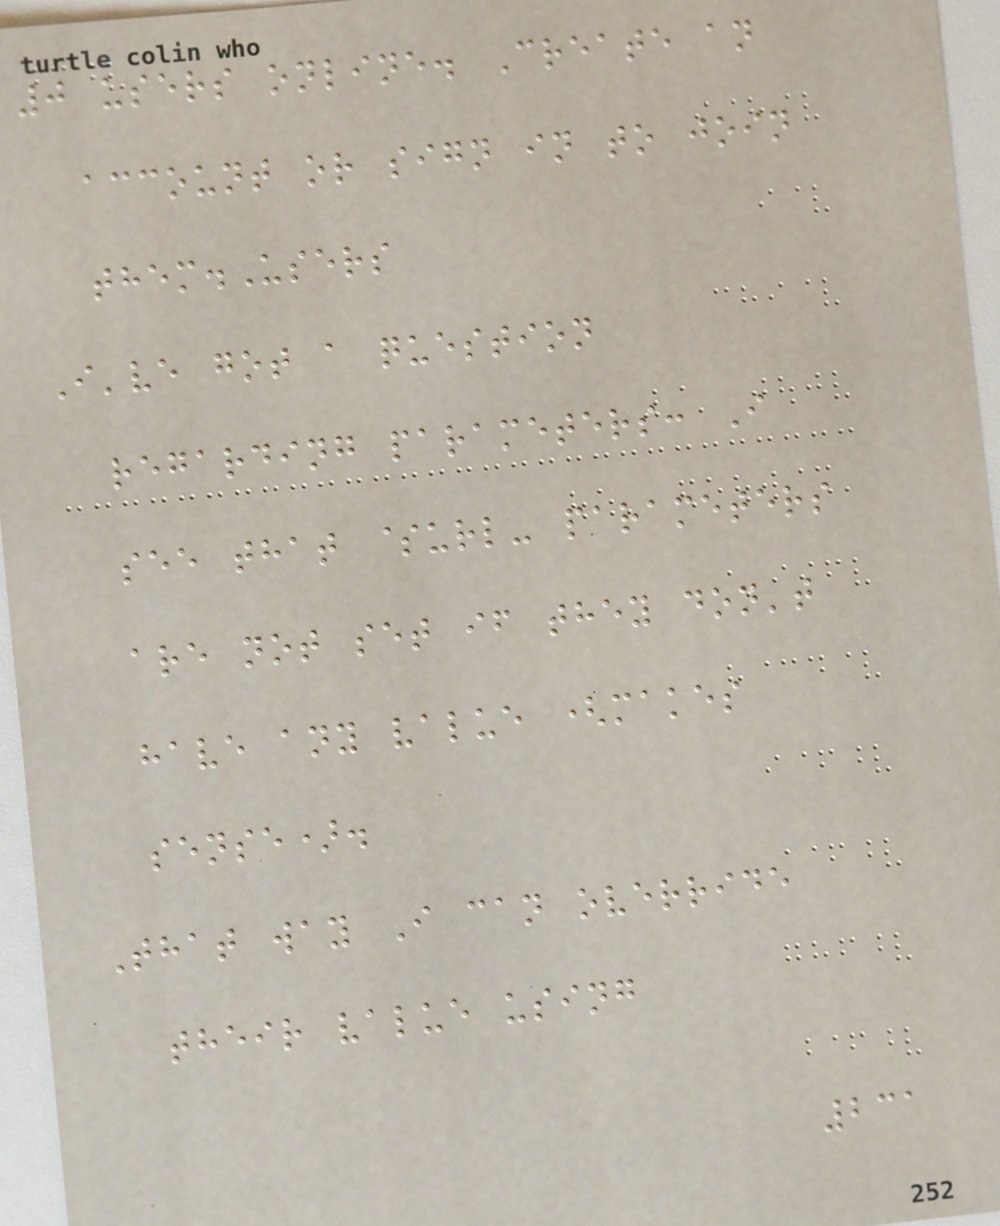0 users online. Create an
account or sign in to join
them.Users
I've got a question
regarding parameters: I
see that $url- parameters
are not set if they don't
have any value (makes
sense).
That way I can override
their value using
231
